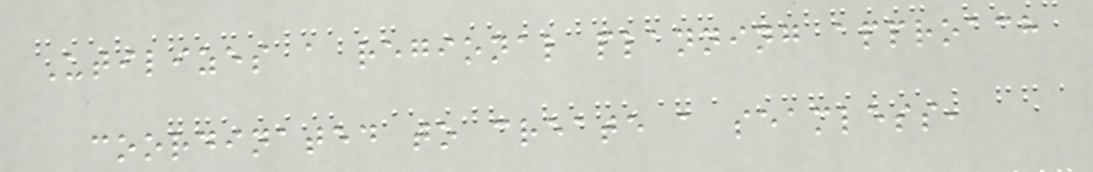Utilizes a regional planning approach
coordinated to create a seamless,
